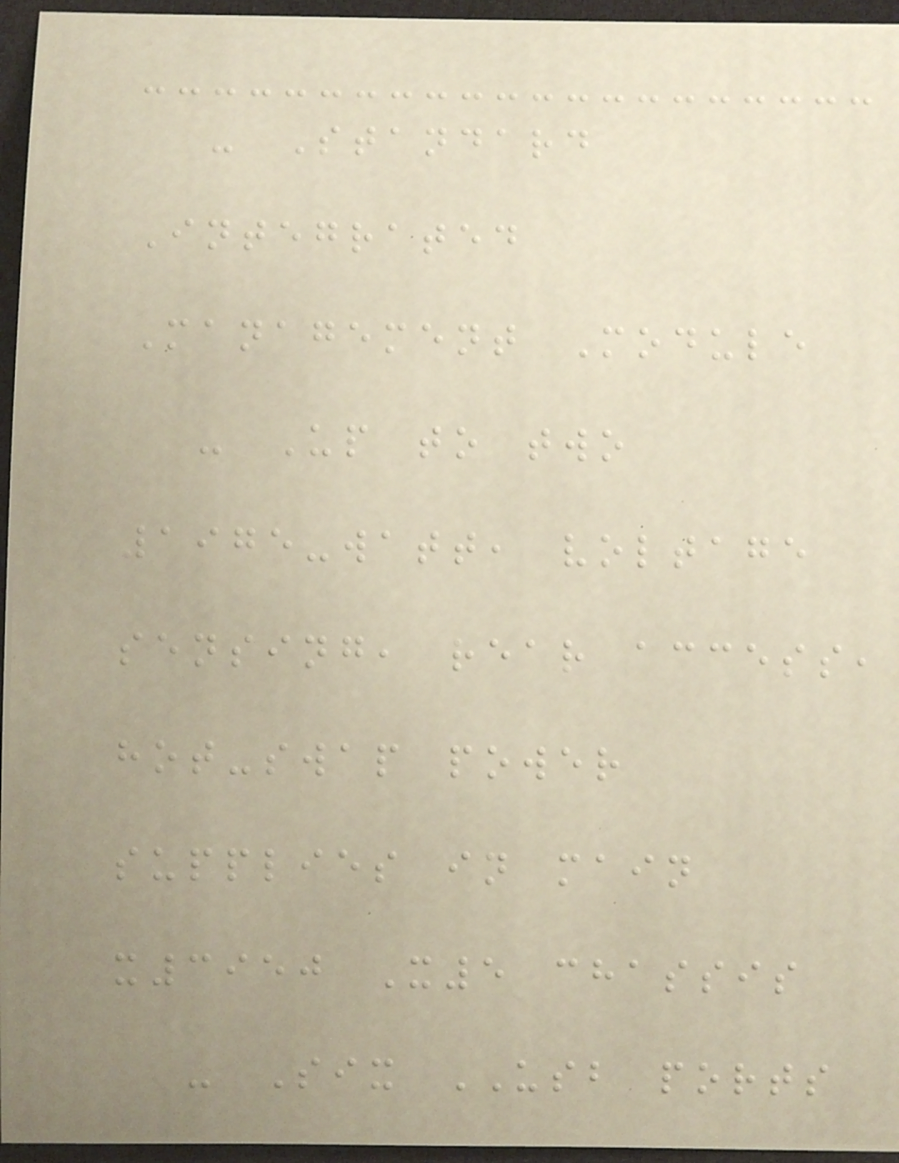- Standard
Integrated
Management Module
- Up to two
1975-watt, voltage
sensing, rear access,
hot-swap power
supplies in main
x3950 X5 chassis
- Six USB ports
